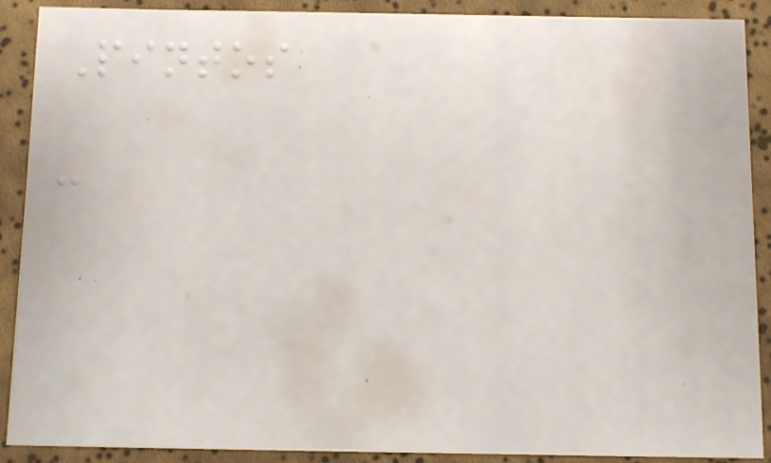Pintos
-
